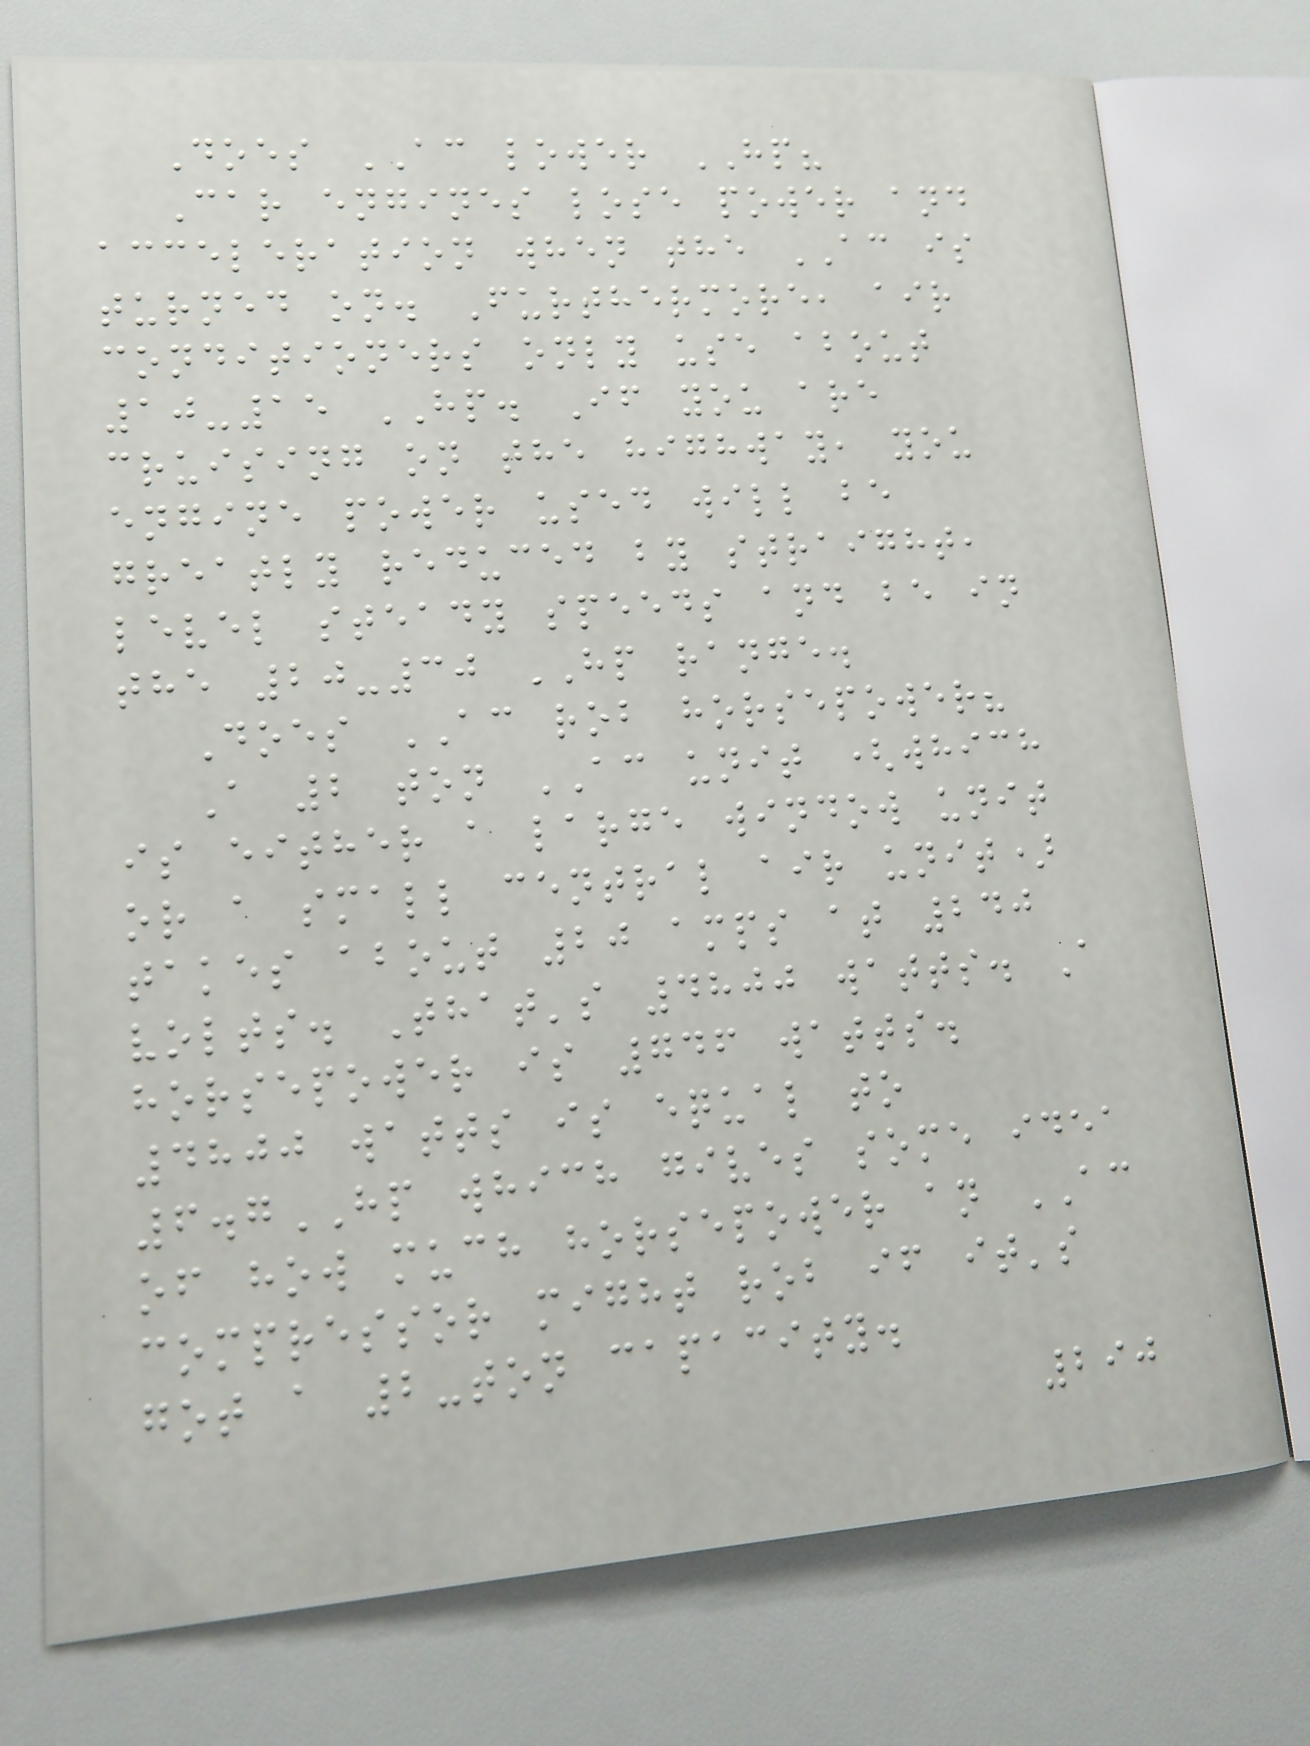Does AC lower HP?
Car engines lose power and
acceleration when the AC is
turned on. Furthermore, air
conditioners only use about
10-15 HP. If you are
cruising on the highway, you
engine power used will be
greatly reduced by straight,
level steady speeds and be in
the 20-30 HP range.
Does AC rob horsepower?
A 2 ton AC unit (which
is either a large window unit
or a small central air unit)
takes about 20 amps at 240
volts. That's 4800 watts. A
horsepower is 746 watts.
4800 watts is equal to
6.7HP which gives some idea
of how much horsepower an AC
compressor might rob if it's
got a 2-ton capacity.
290
